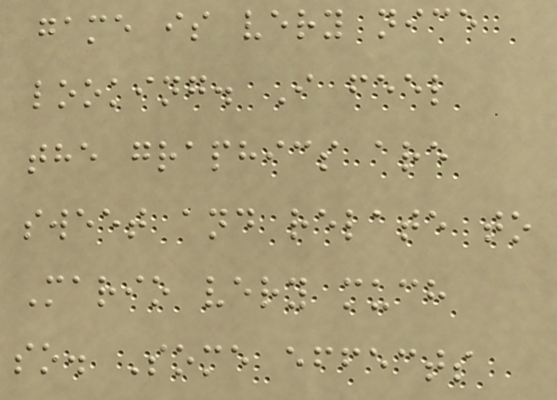game is very nice
looking. I feel
the graphics are
sweet and relate to
Mario very much
so. Some effects
